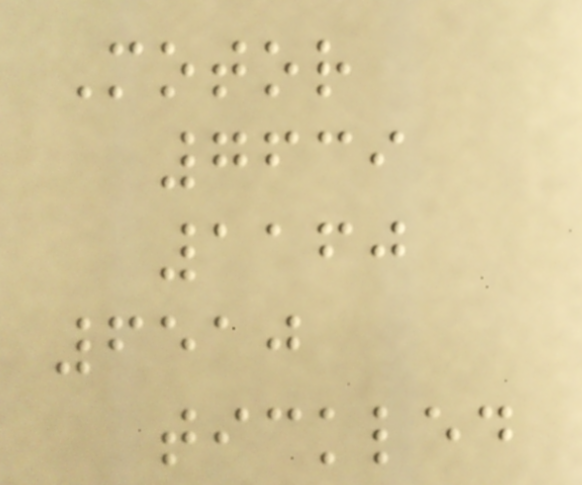Motor
7639
1160
6510
tickled
